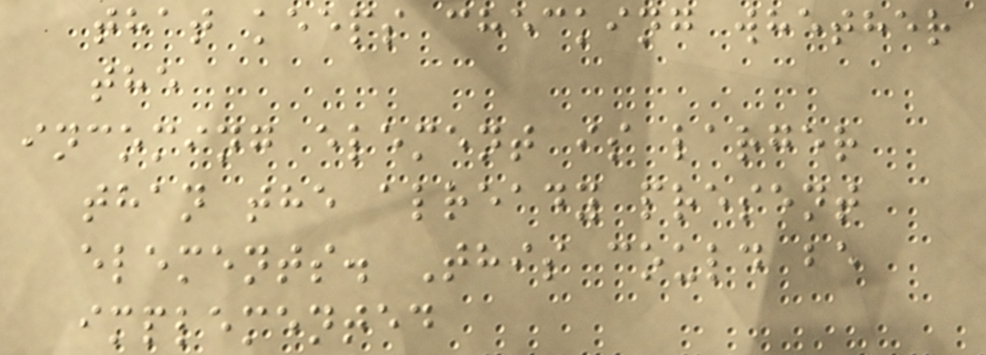that keeps checking whether
the
incoming element is larger
than the already present
elements. This could be
implemented
